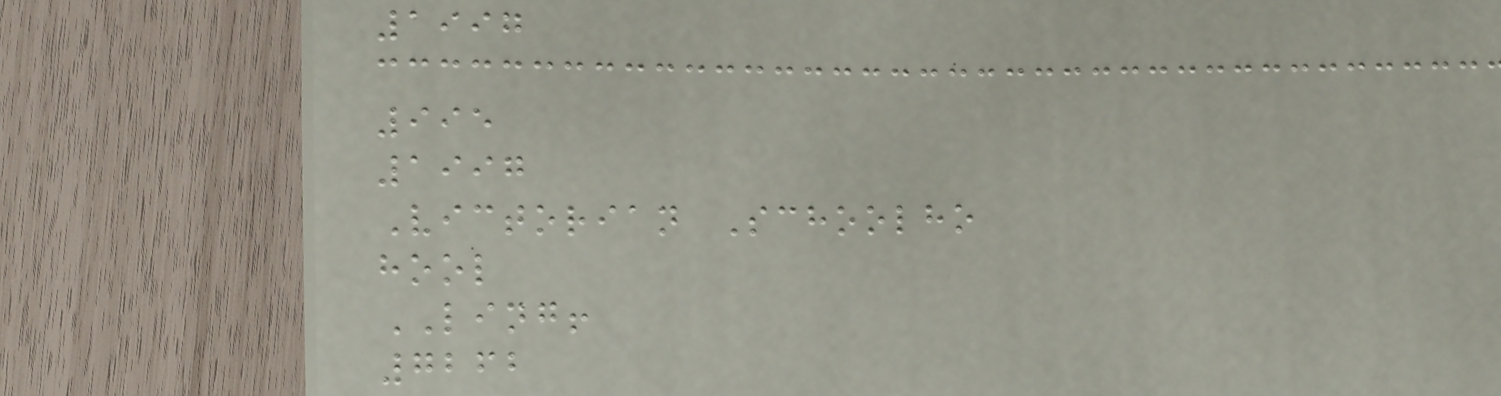1997
995
1997
Victorian Schoolho
hool
LING!
7262
